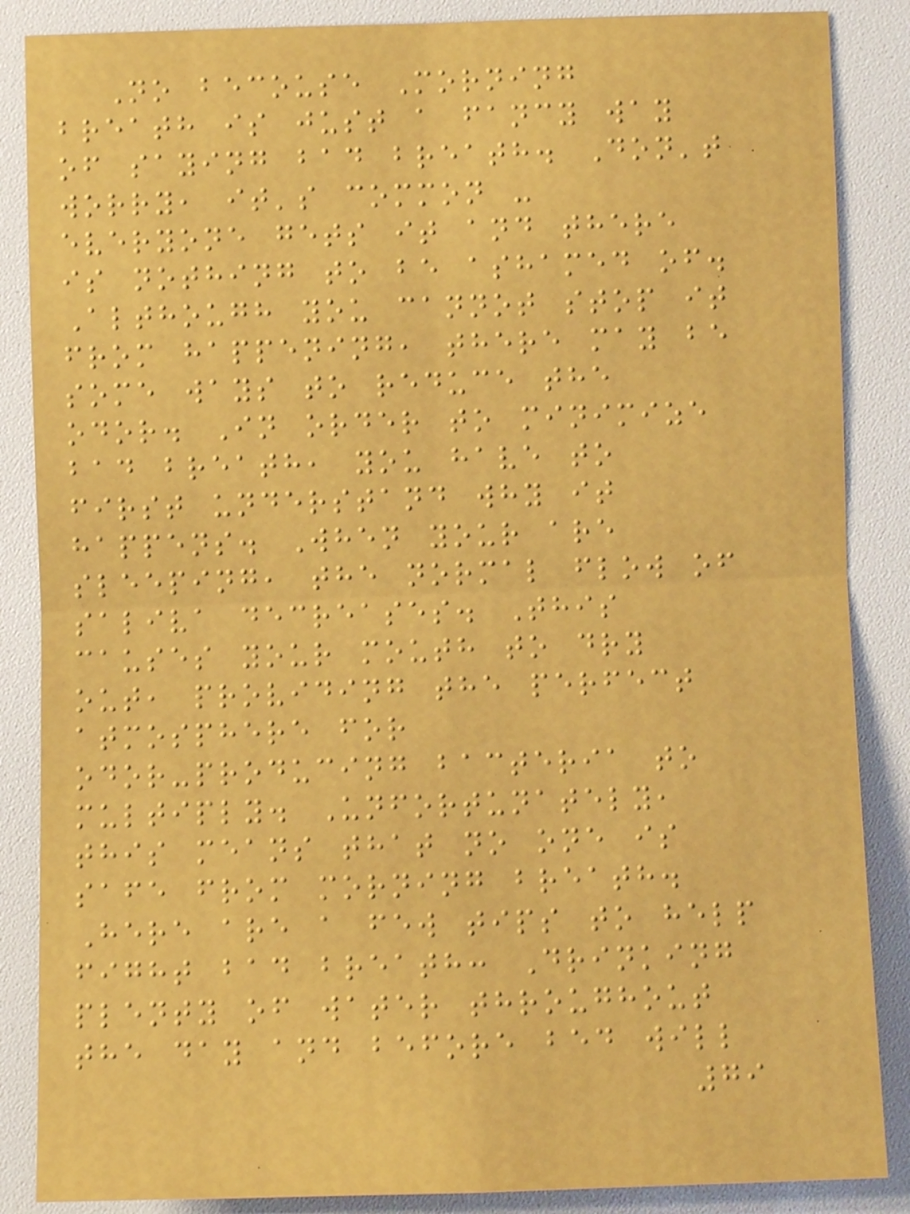No becouse Morning
breath is just a fancy way
of saying bad breath. Don't
worry, it's common -
everyone gets it and there
is nothing to be ashamed of.
Although you cannot stop it
from happening, there may be
some ways to reduce the
odor. In order to minimize
bad breath, you have to
first understand why it
happens. When your are
sleeping, the normal flow of
saliva decreases. This
causes your mouth to dry
out, providing the perfect
atmosphere for
odor-producing bacteria to
multiply. Unfortunately,
this means that no one is
safe from morning breath.
Here are a few tips to help
fight bad breath: Drinking
plenty of water throughout
the day and before bed will
79
